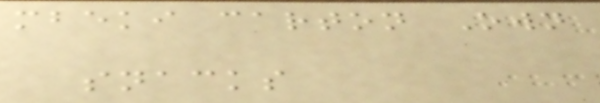mbeki carton Own
snacks
